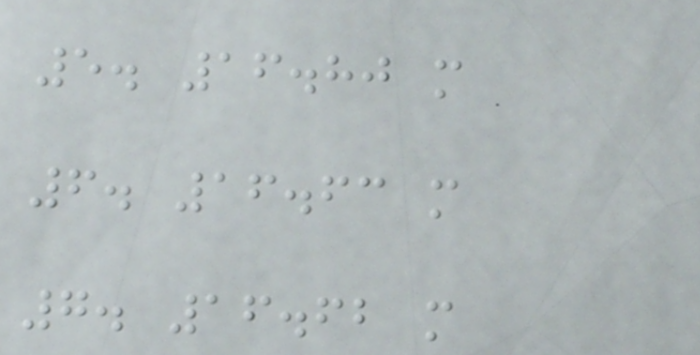5. 16.80 m
6. 16.63 m
7. 16.62 m
